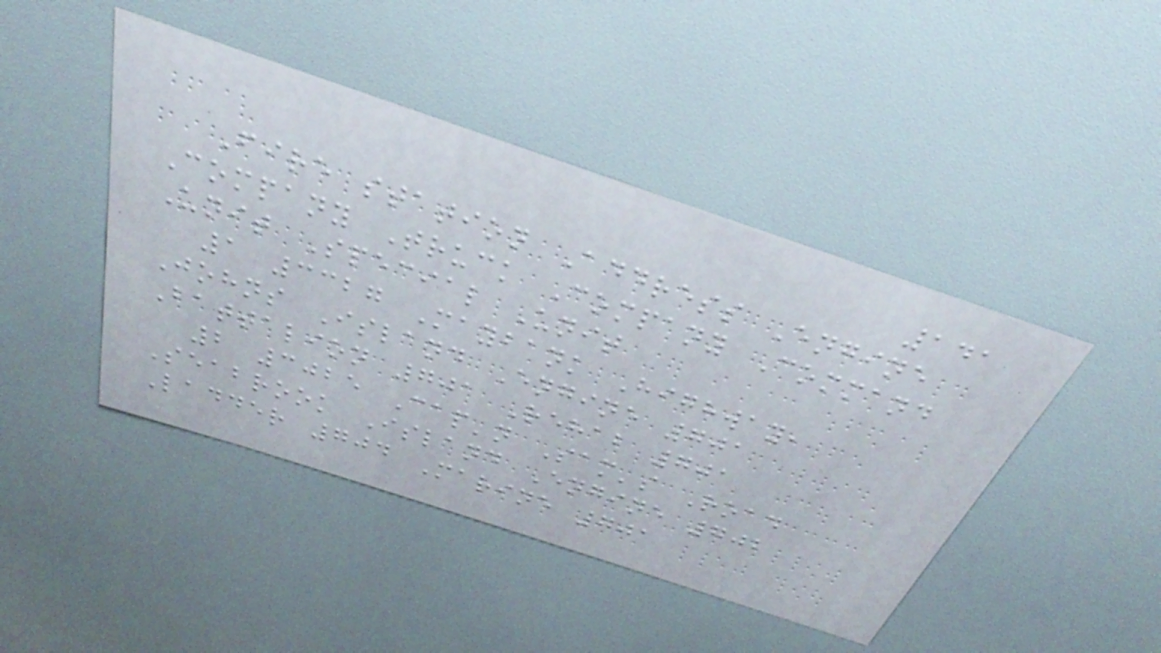141
Fire station Address Engine
Company Truck Company Command
Unit Special Unit
1 3327 Maybank Highway,
Johns Island Engine 701
Battalion 701 Rehab 701
2 3025 Cap'n Sam's Road
Seabrook Island Engine 702
Ladder 704 Marine 701
